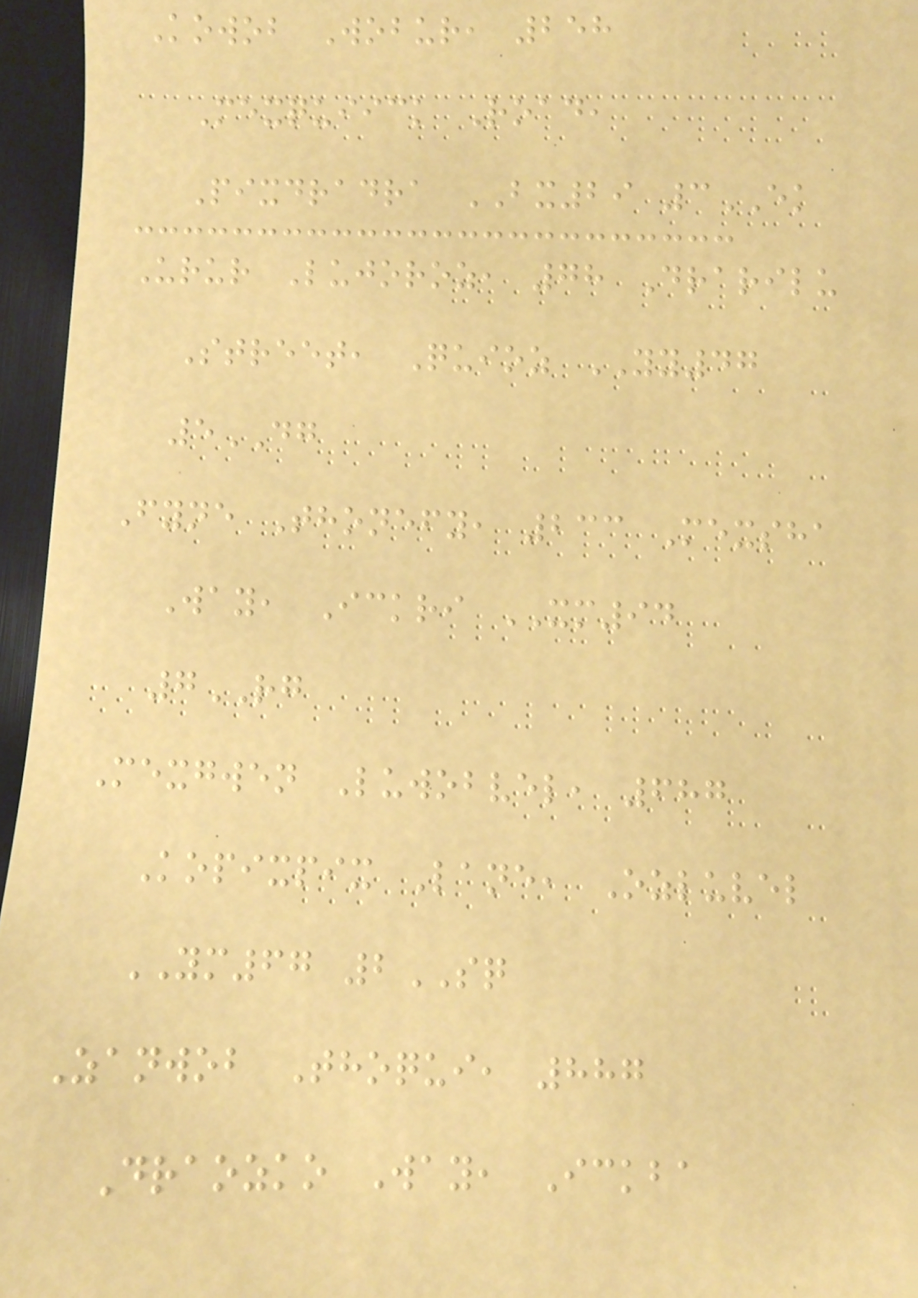Kowob Wobur, 258
Mexquiick Road,
Pixdradra BX29 3EK
Urur Lujoroz, 78 Drarilu
Street, Quioz YY47
5DG
Fyne Thonefy, 233 Mexsha
Way, Ickri XM94
7RG
Mexgwen Luwobvel, 687
Kopixpix Lane, Ozluvel
YM67 2SQ
Zanwob Thoqui, 887
Draozko Way, Ickba
